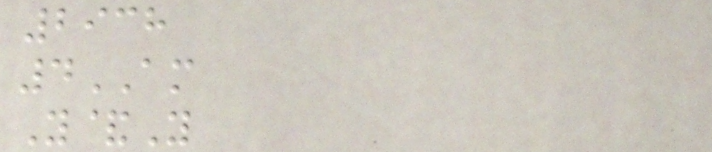2938
4AM
Y&Y
